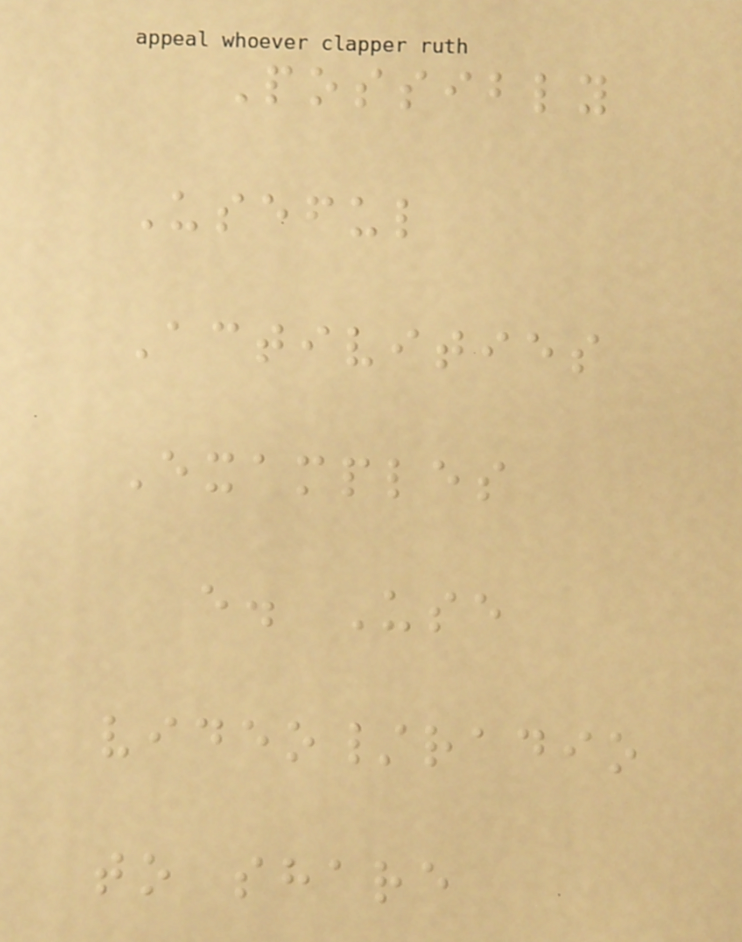Possibly
Useful
Activities
Examples
e. Use
video/radio
to share
